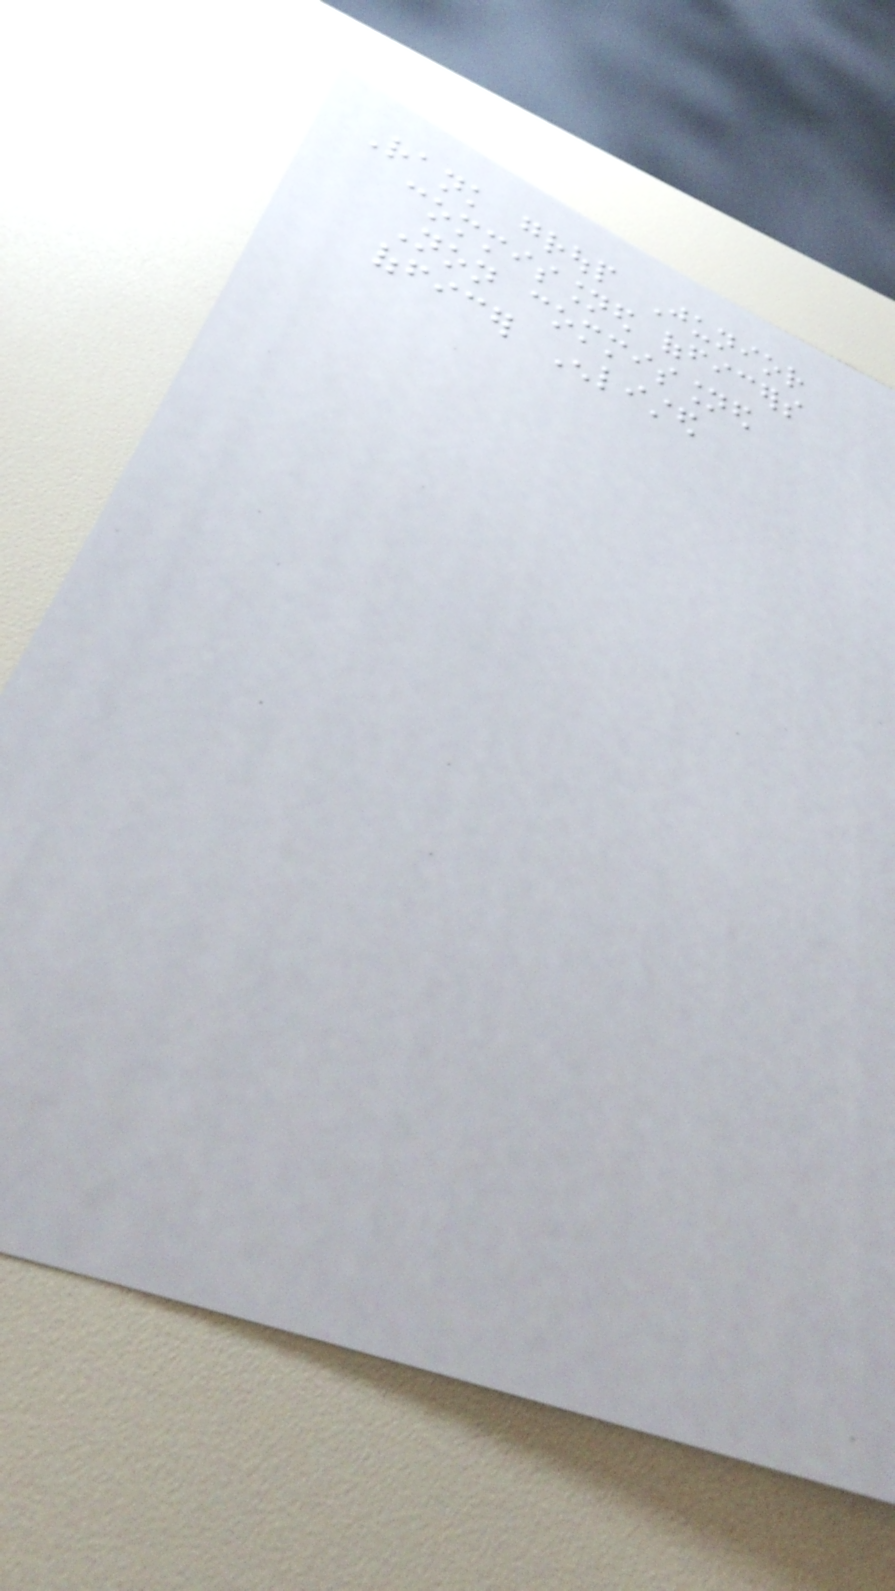Rank group Junior
commissioned officers
Non commissioned
officer Enlisted
